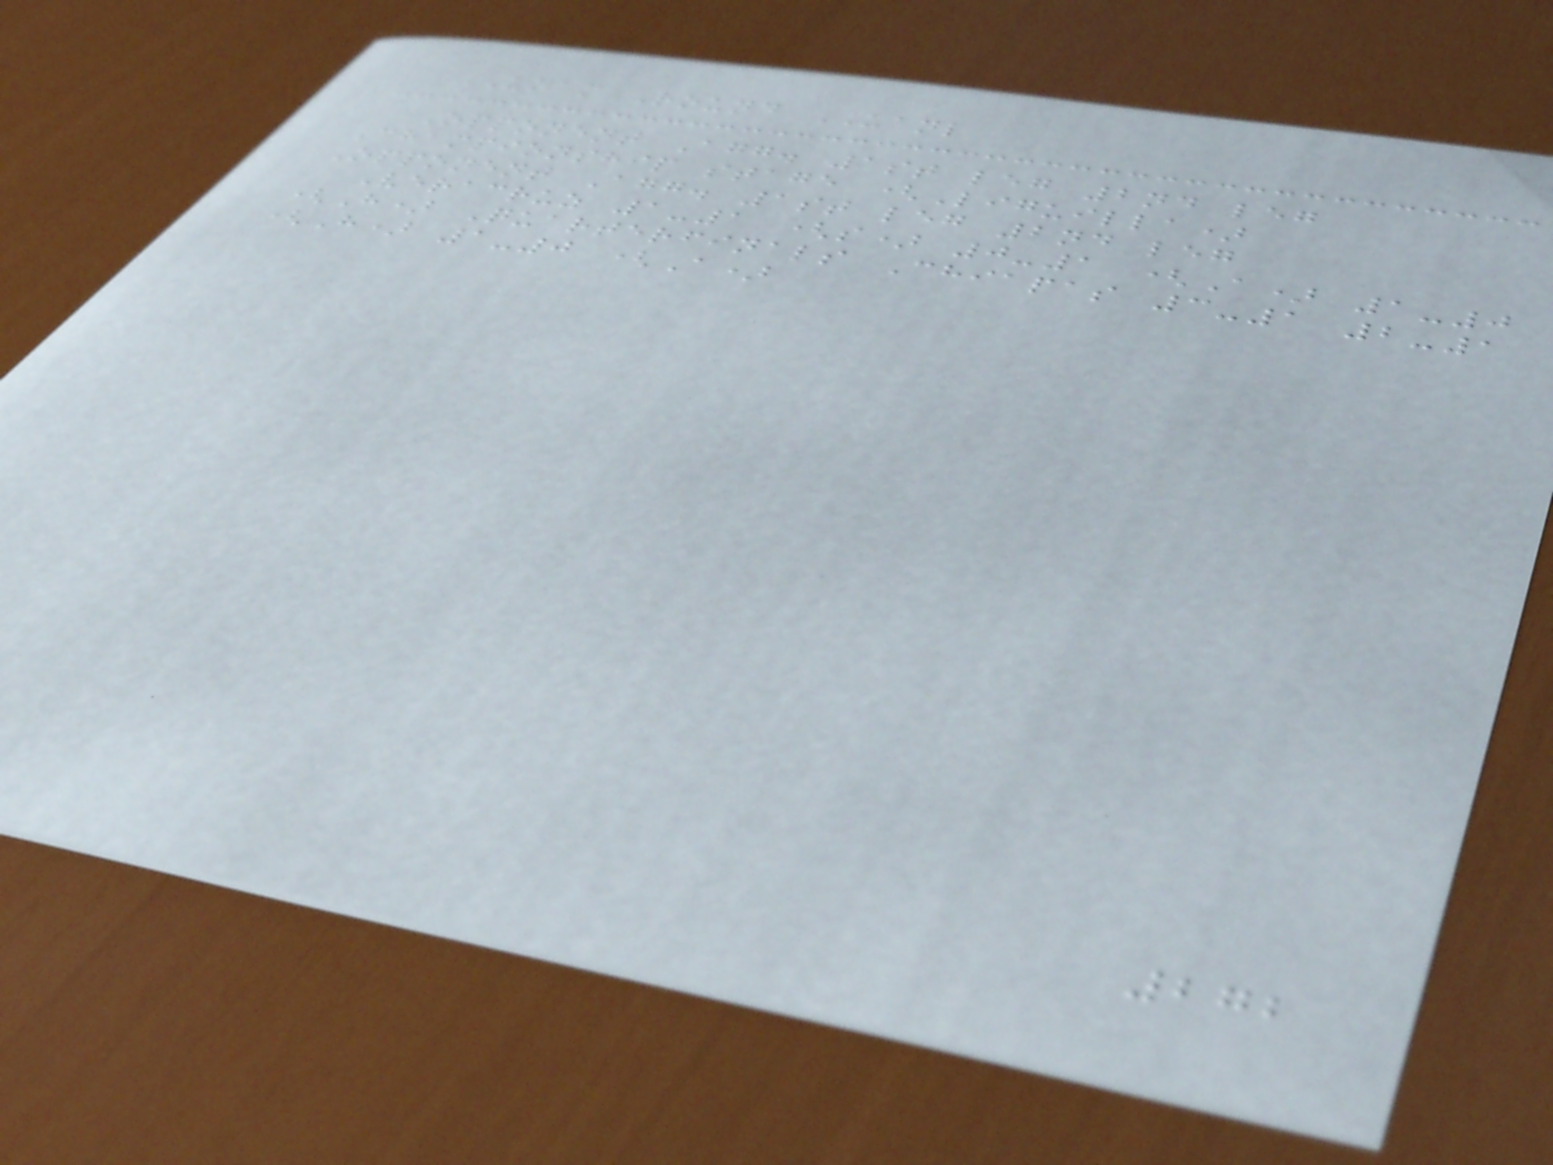UNAM Round UANL
Opponent Agg. 1st leg 2nd leg
Championship stage (Liguilla)
Opponent Agg. 1st leg 2nd leg
Veracruz 1-1 (s) 0-1 (A) 1-0
(H) Quarterfinals Chiapas 3-1 2-1
(H) 1-0 (A)
272
